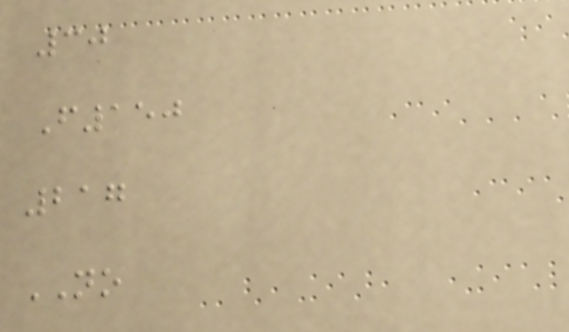30
F150
217
NO
